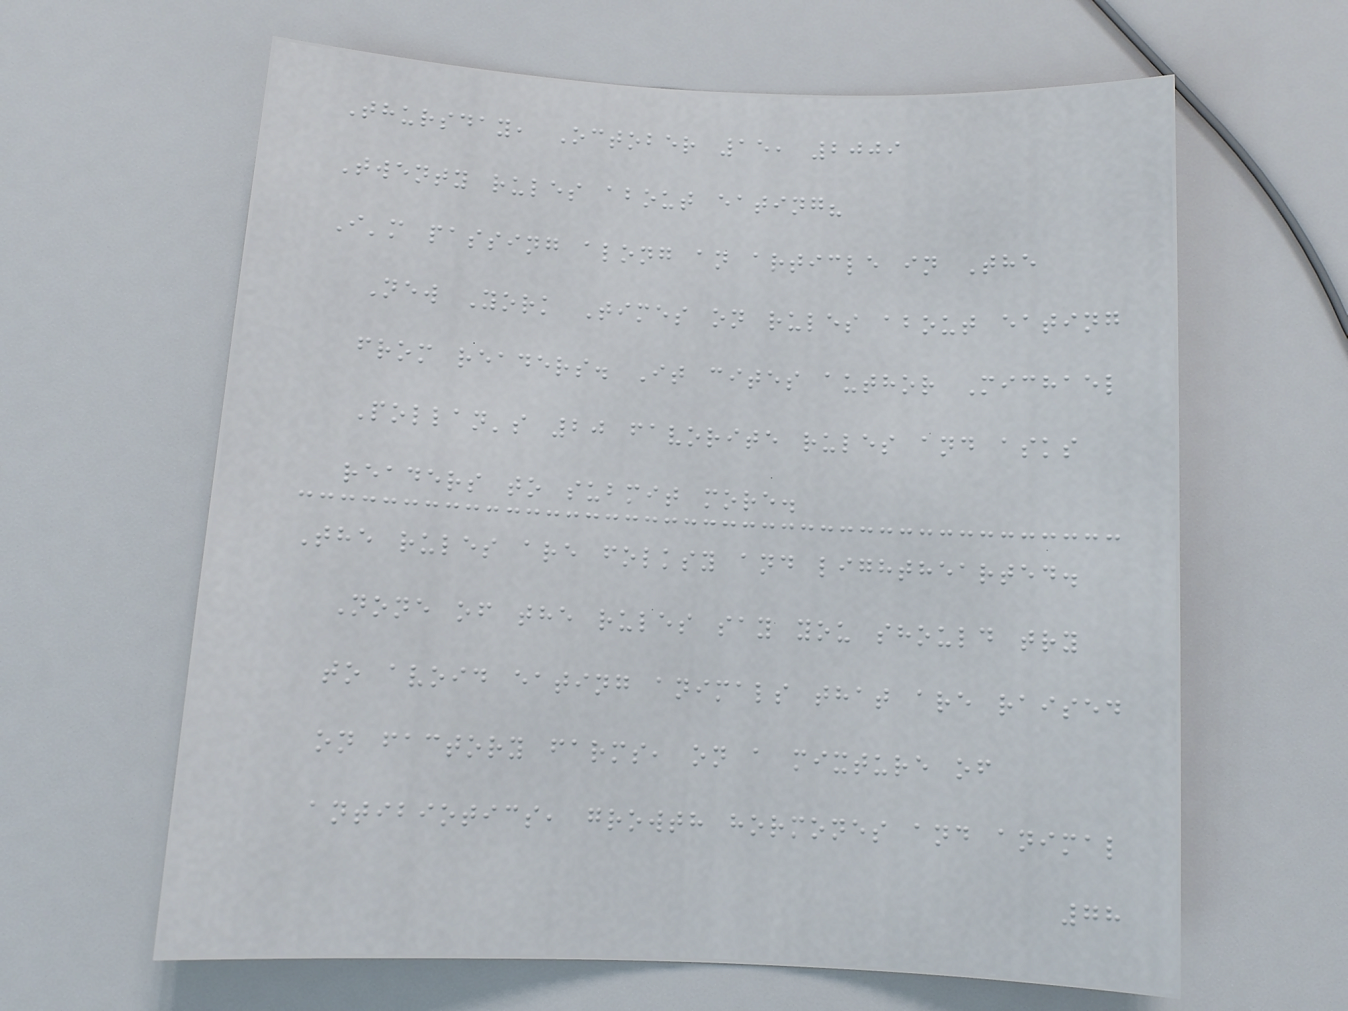Thursday, October 15, 2009
Twenty rules about eating?
I'm passing along an article in The
New York Times on rules about eating
from readers. It cites author Michael
Pollan's 20 favorite rules and asks
readers to submit more.
The rules are folksy and lighthearted.
None of the rules say you should try
to avoid eating animals that are raised
on factory farms, on a mixture of
antibiotics, growth hormones and animal
78
